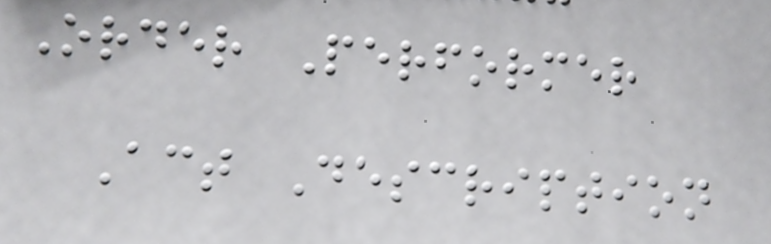Order Performer
Act Description
